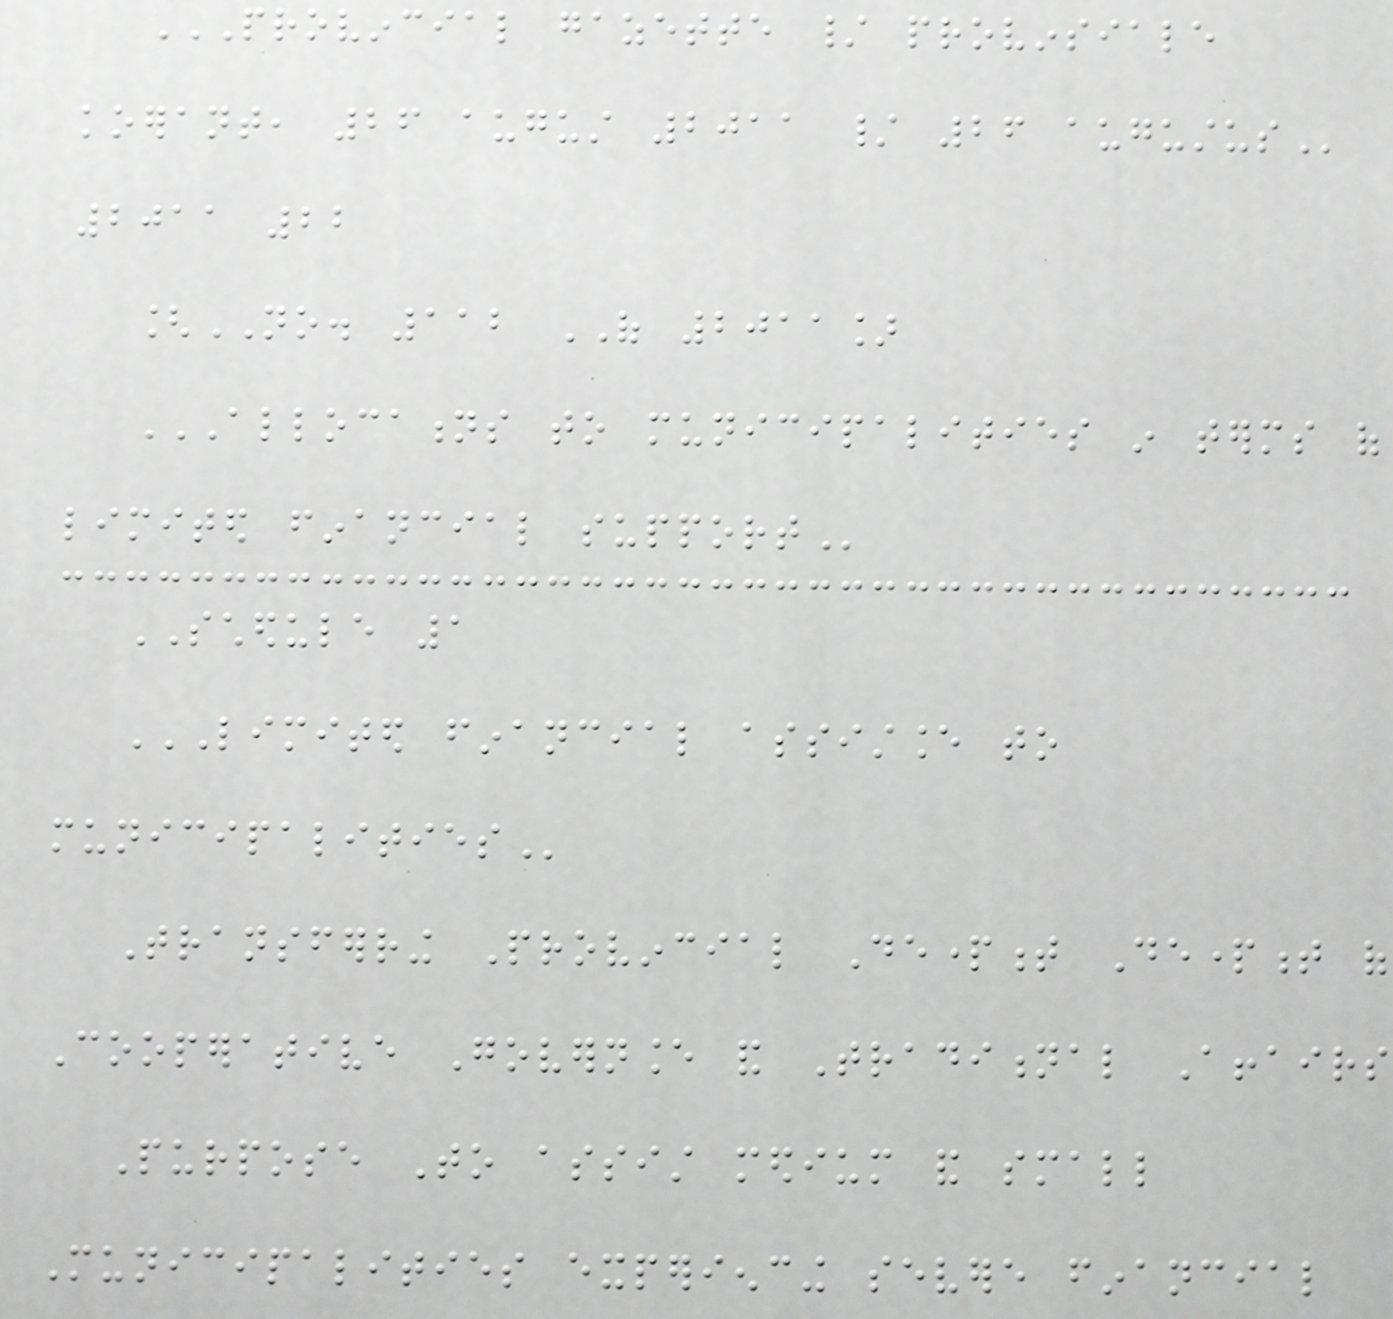PROVINCIAL GAZETTE / PROVINSIALE
KOERANT, 26 AUGUST 2011 / 26 AUGUSTUS
2011 22
[NO. 112 OF 2011]
ALLOCATIONS TO MUNICIPALITIES IN TERMS OF
LIMITED FINANCIAL SUPPORT
SCHEDULE 1
LIMITED FINANCIAL ASSISTANCE TO
MUNICIPALITIES
Transferring Provincial Department Department of
Cooperative Governance and Traditional Affairs
Purpose To assist medium and small
Municipalities experiencing severe financial
